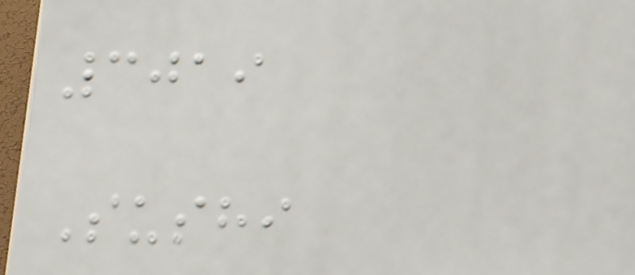3019
Sushi
